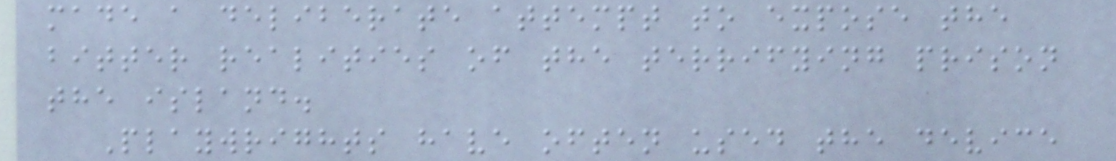made a deliberate attempt to expose the
bitter realities of the terrifying prison
the island.
Playwrights have often used the device
